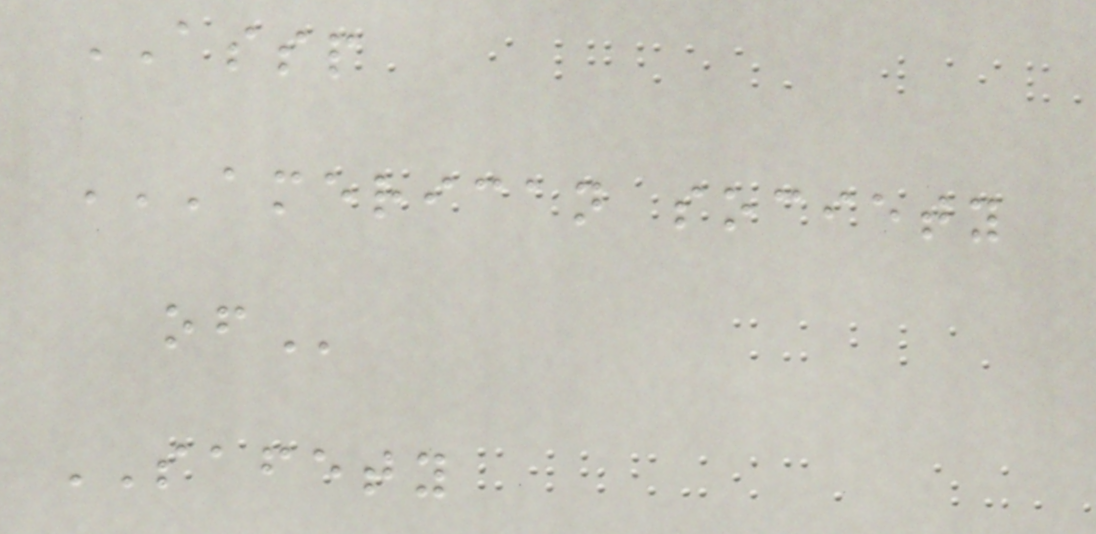ASSP
AMERICAN SOCIETY
OF
SAFETY
